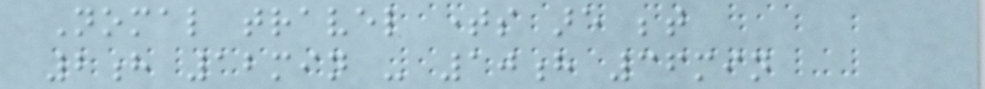Nomal travel times are between
2h 12min - 10h 36min
